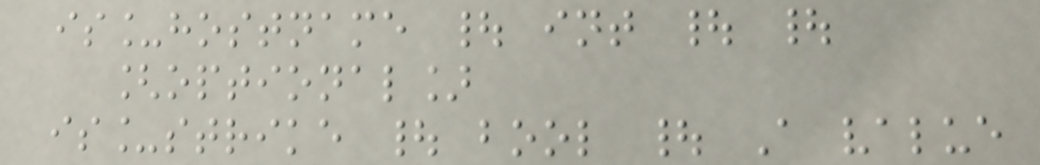is_hostname | int | |
[optional]
is_strike | bool | A value
